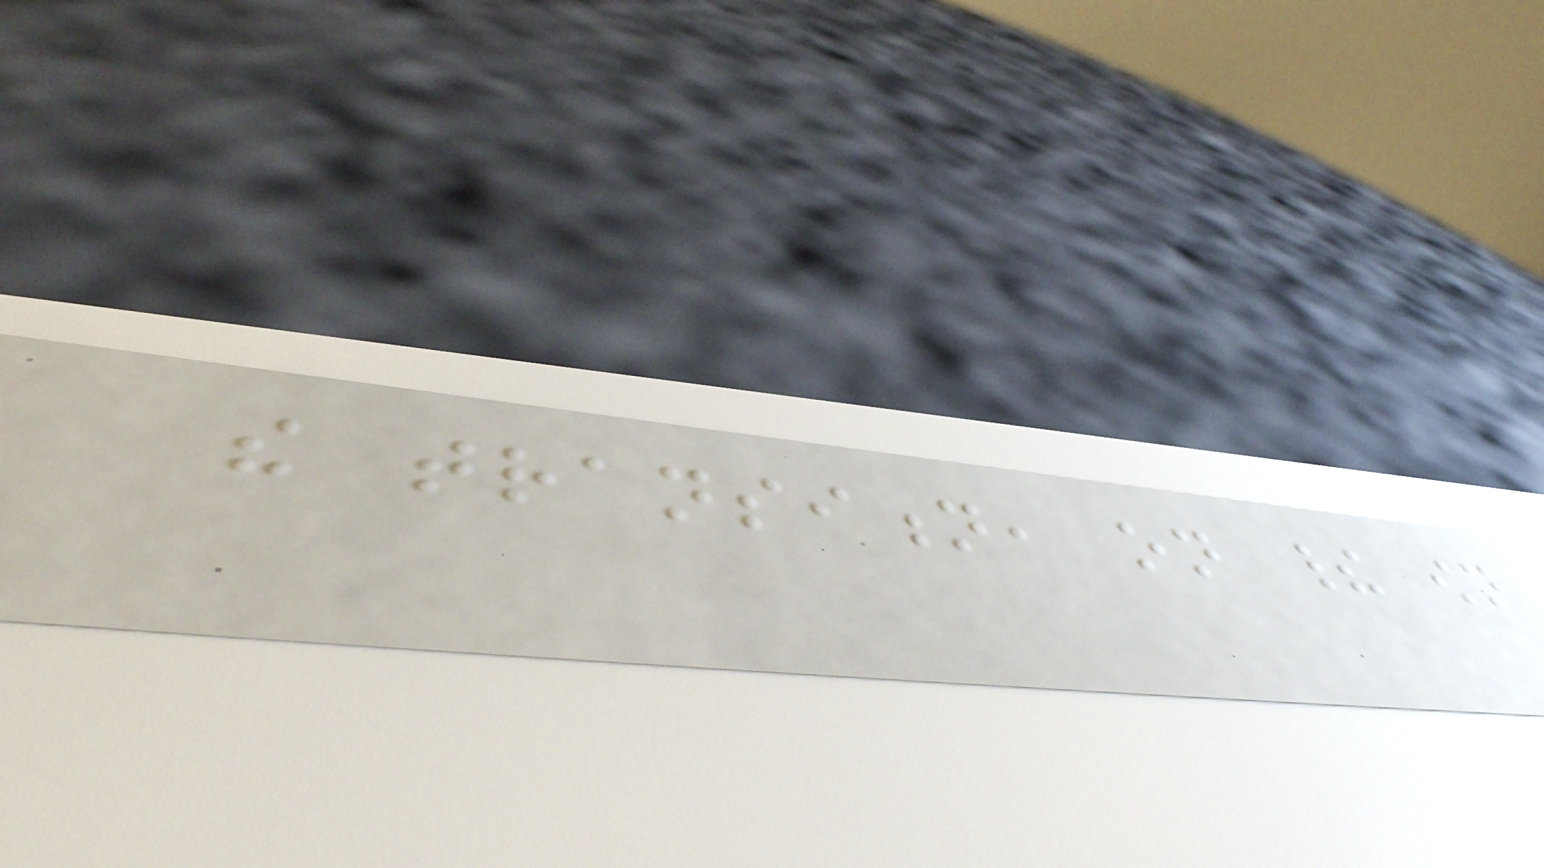the transition, on their own
